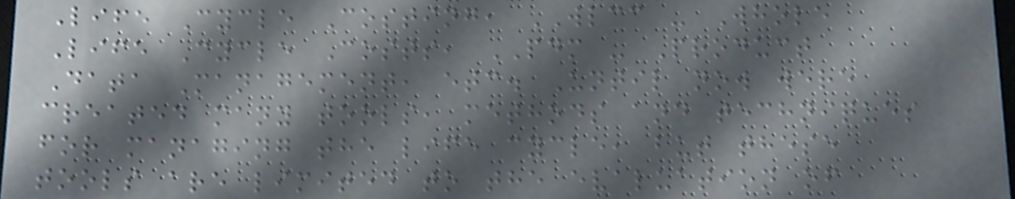Life Cycle Costing, WLCC - Whole
Life Cycle Costs, PDM - Product
Data Management, etc. Until now were
created many tools, methods and techniques
for managing the life cycle, but these
tools are limited to the evaluation of
